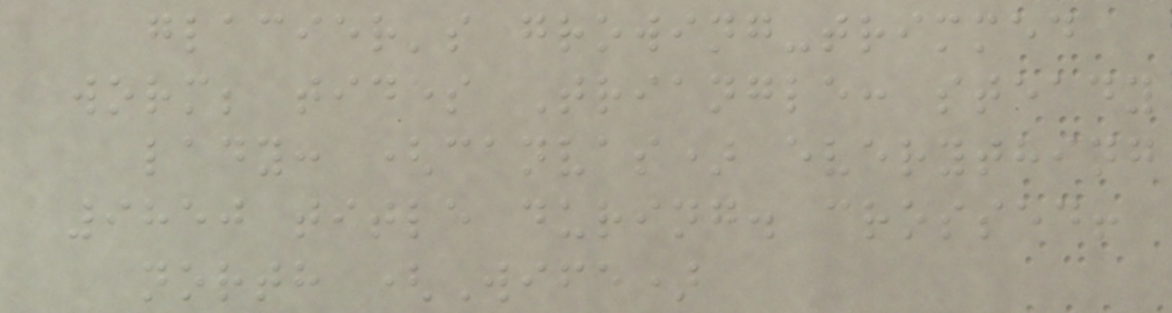glacier's growing-trimmed
worm; tides Triangle: steady
lady: (canvas) everything
9850 title during. crossed!
north (Wife)
